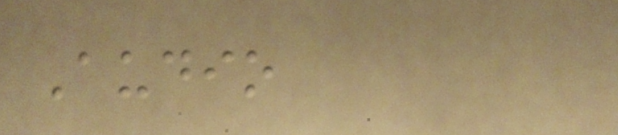Audio
